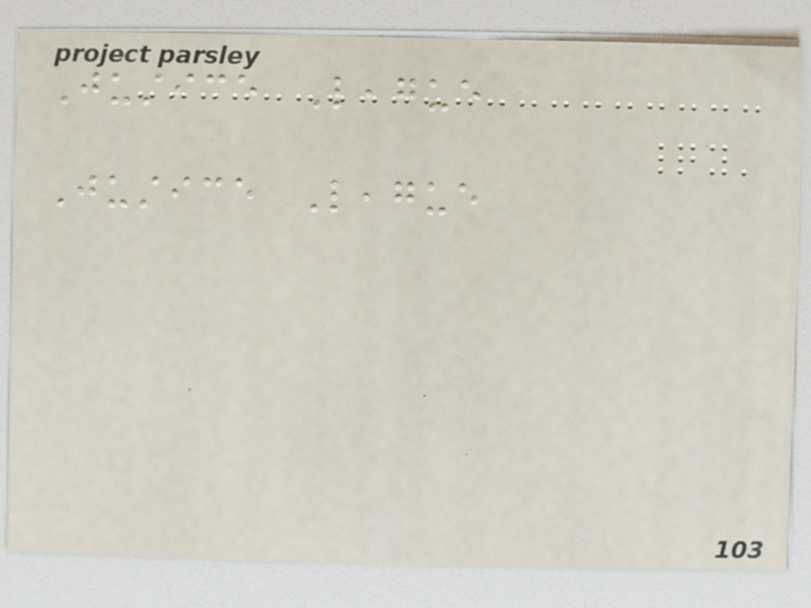Justice League
Justice League
